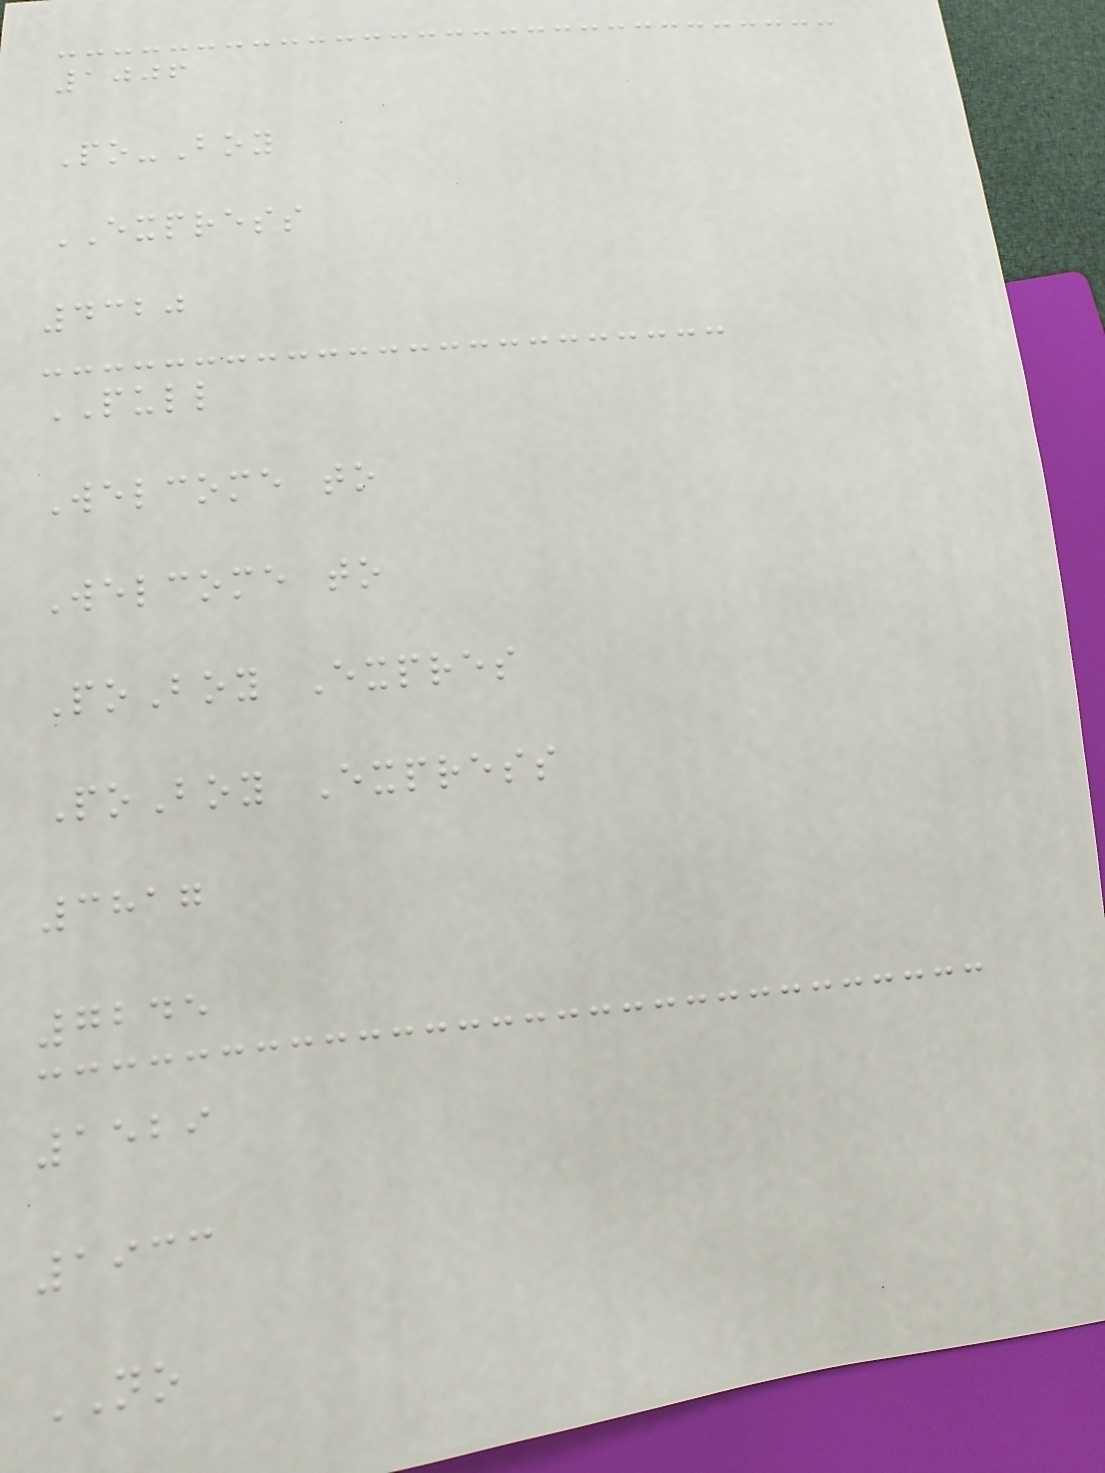1006
Po-Boy
EXPRESS
4320
PULL
Welcome to
Welcome to
PoBoy Expres
PoBoy Express
3817
7245
1529
1933
NO
